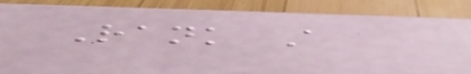Rank A
